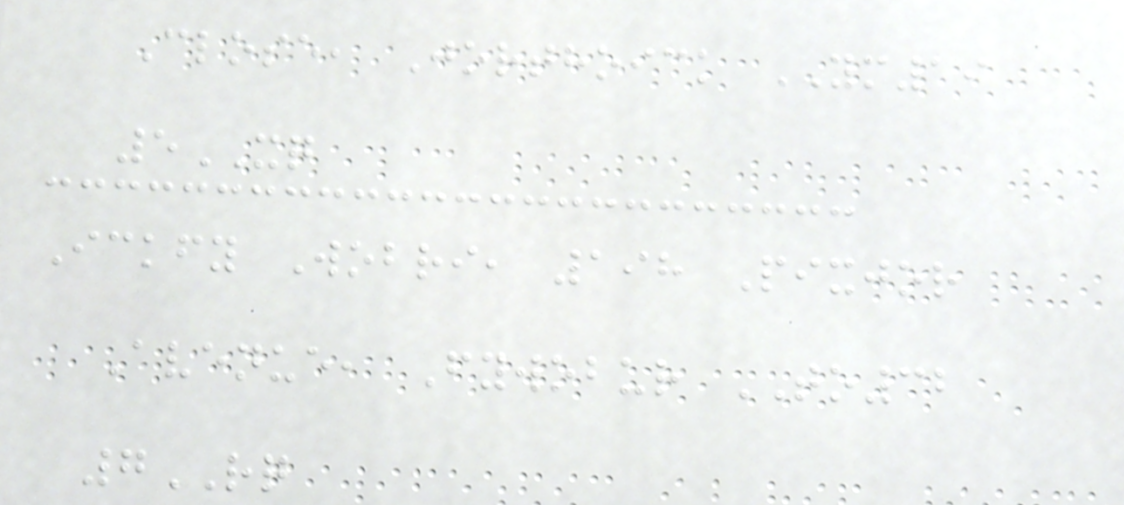Close, Jorthoick YM19
5XQ
Ickfy Wobri, 198 Pixjor
Avenue, Fywobur TO32
7RQ
